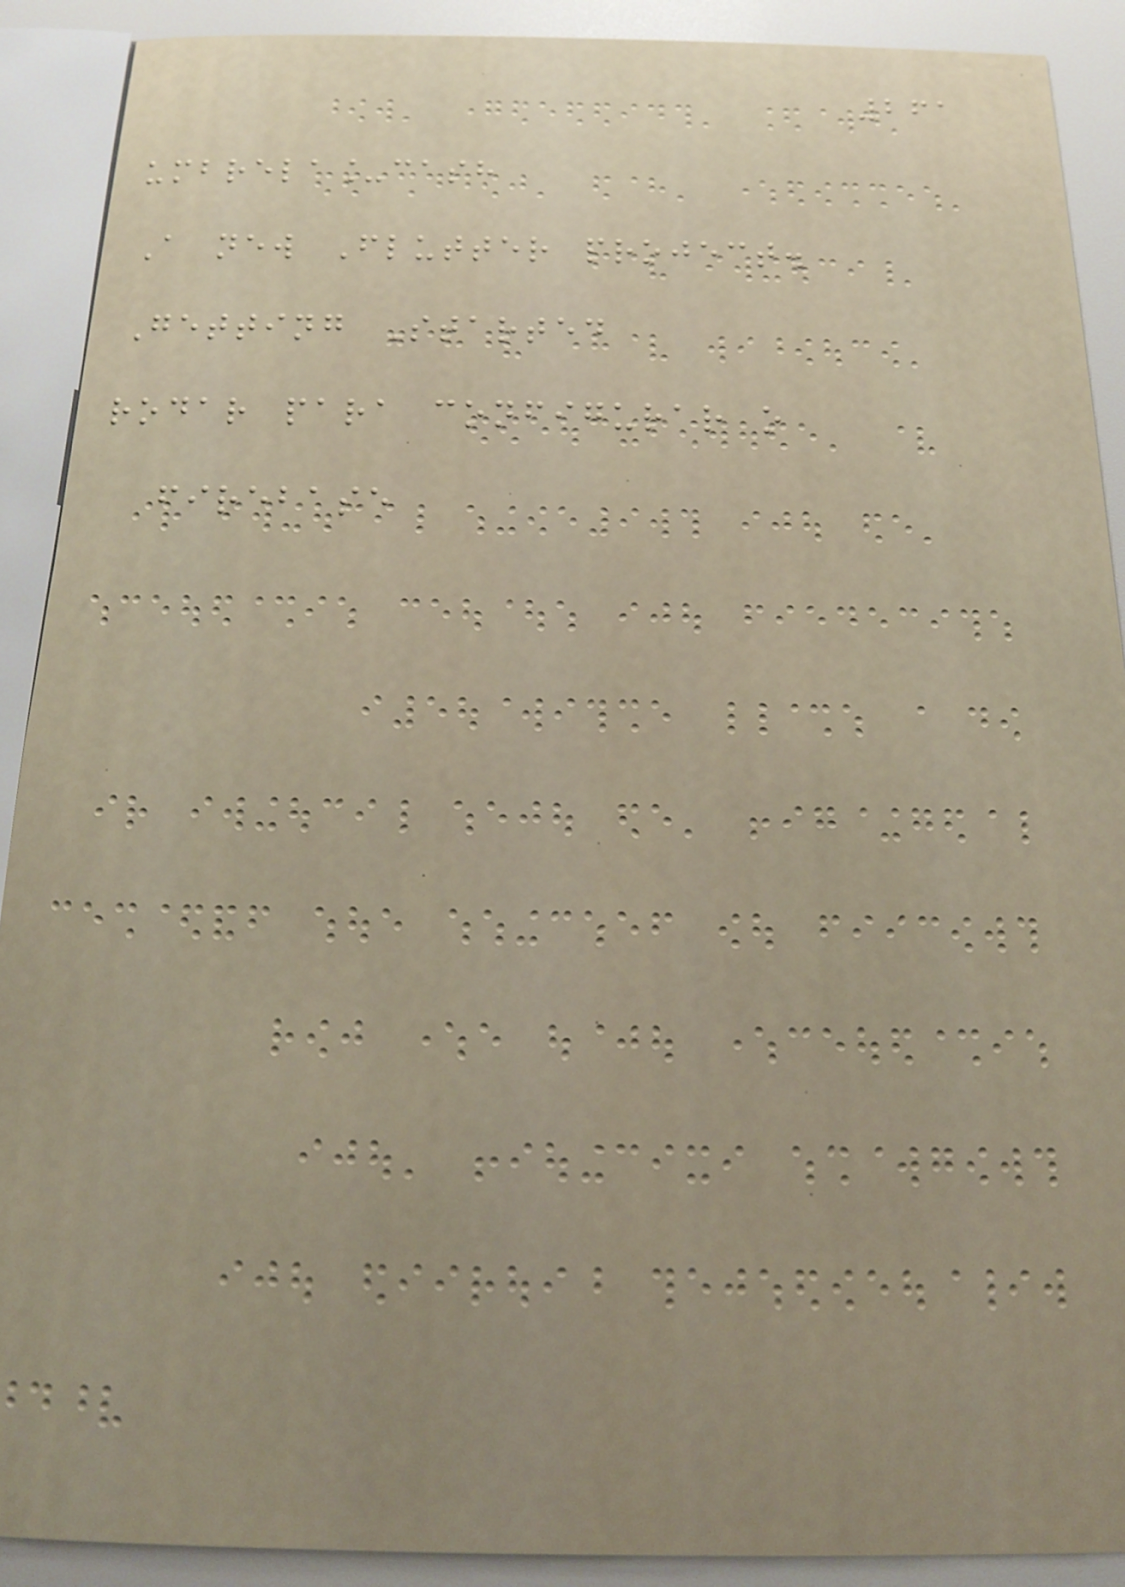261
umbrela_cash
A new Flutter project.
Getting Started
rodar para configurar o
firebase
